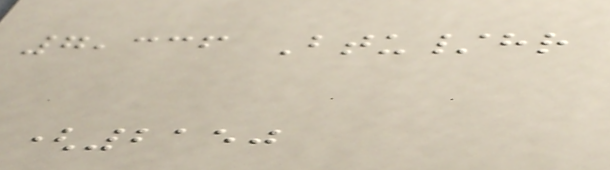7,336 Btu/hr
(2150
